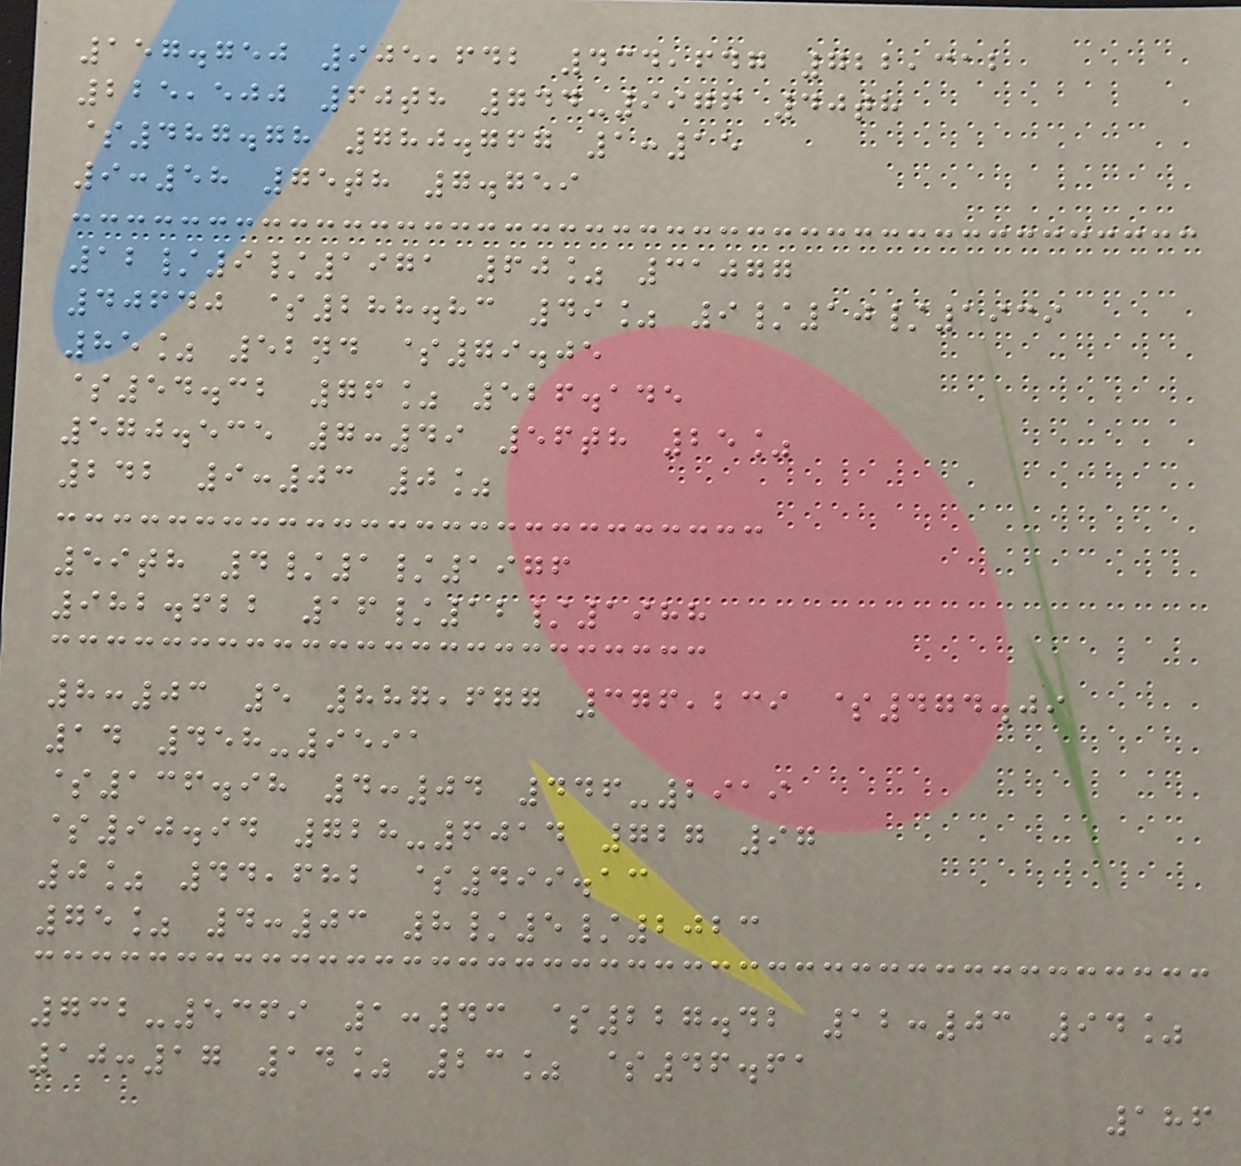157.750 905,642 434,647 722,312
225,500 60th 744-9976 40th
$487.78 780.767 1:15
9:58 75th 7.759
12/9/1971 60% 31077
40640 $288.83 49% 9/10/1939
85% 52nd $79.05
$54.32 76% 526.145
570.535 7:49 56th 25%
242 9:03 0%
59th 4/1/1976
982.622 16/12/1988
8:03 5 887,677 376,239 $474.09
14 458-9591
$136.98 4:04 446-2919
$90.94 728-6014 727 97
0% 44,682 $499.13
75% 4:03 8/5/2023
732-5369 1:43 $227.42 12:03 94%
10:17 14% 23% $46.61
186
